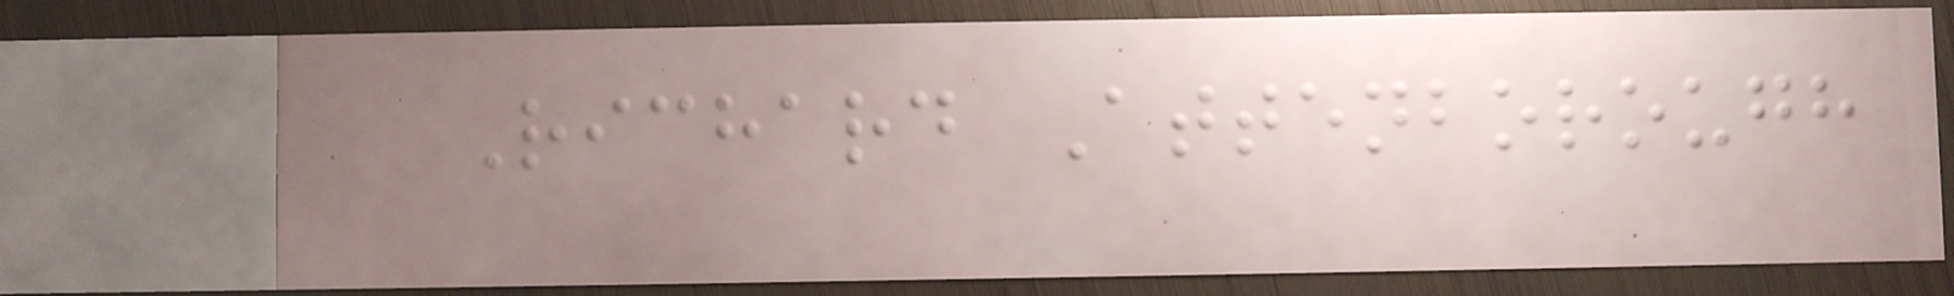Richard Attenborough
